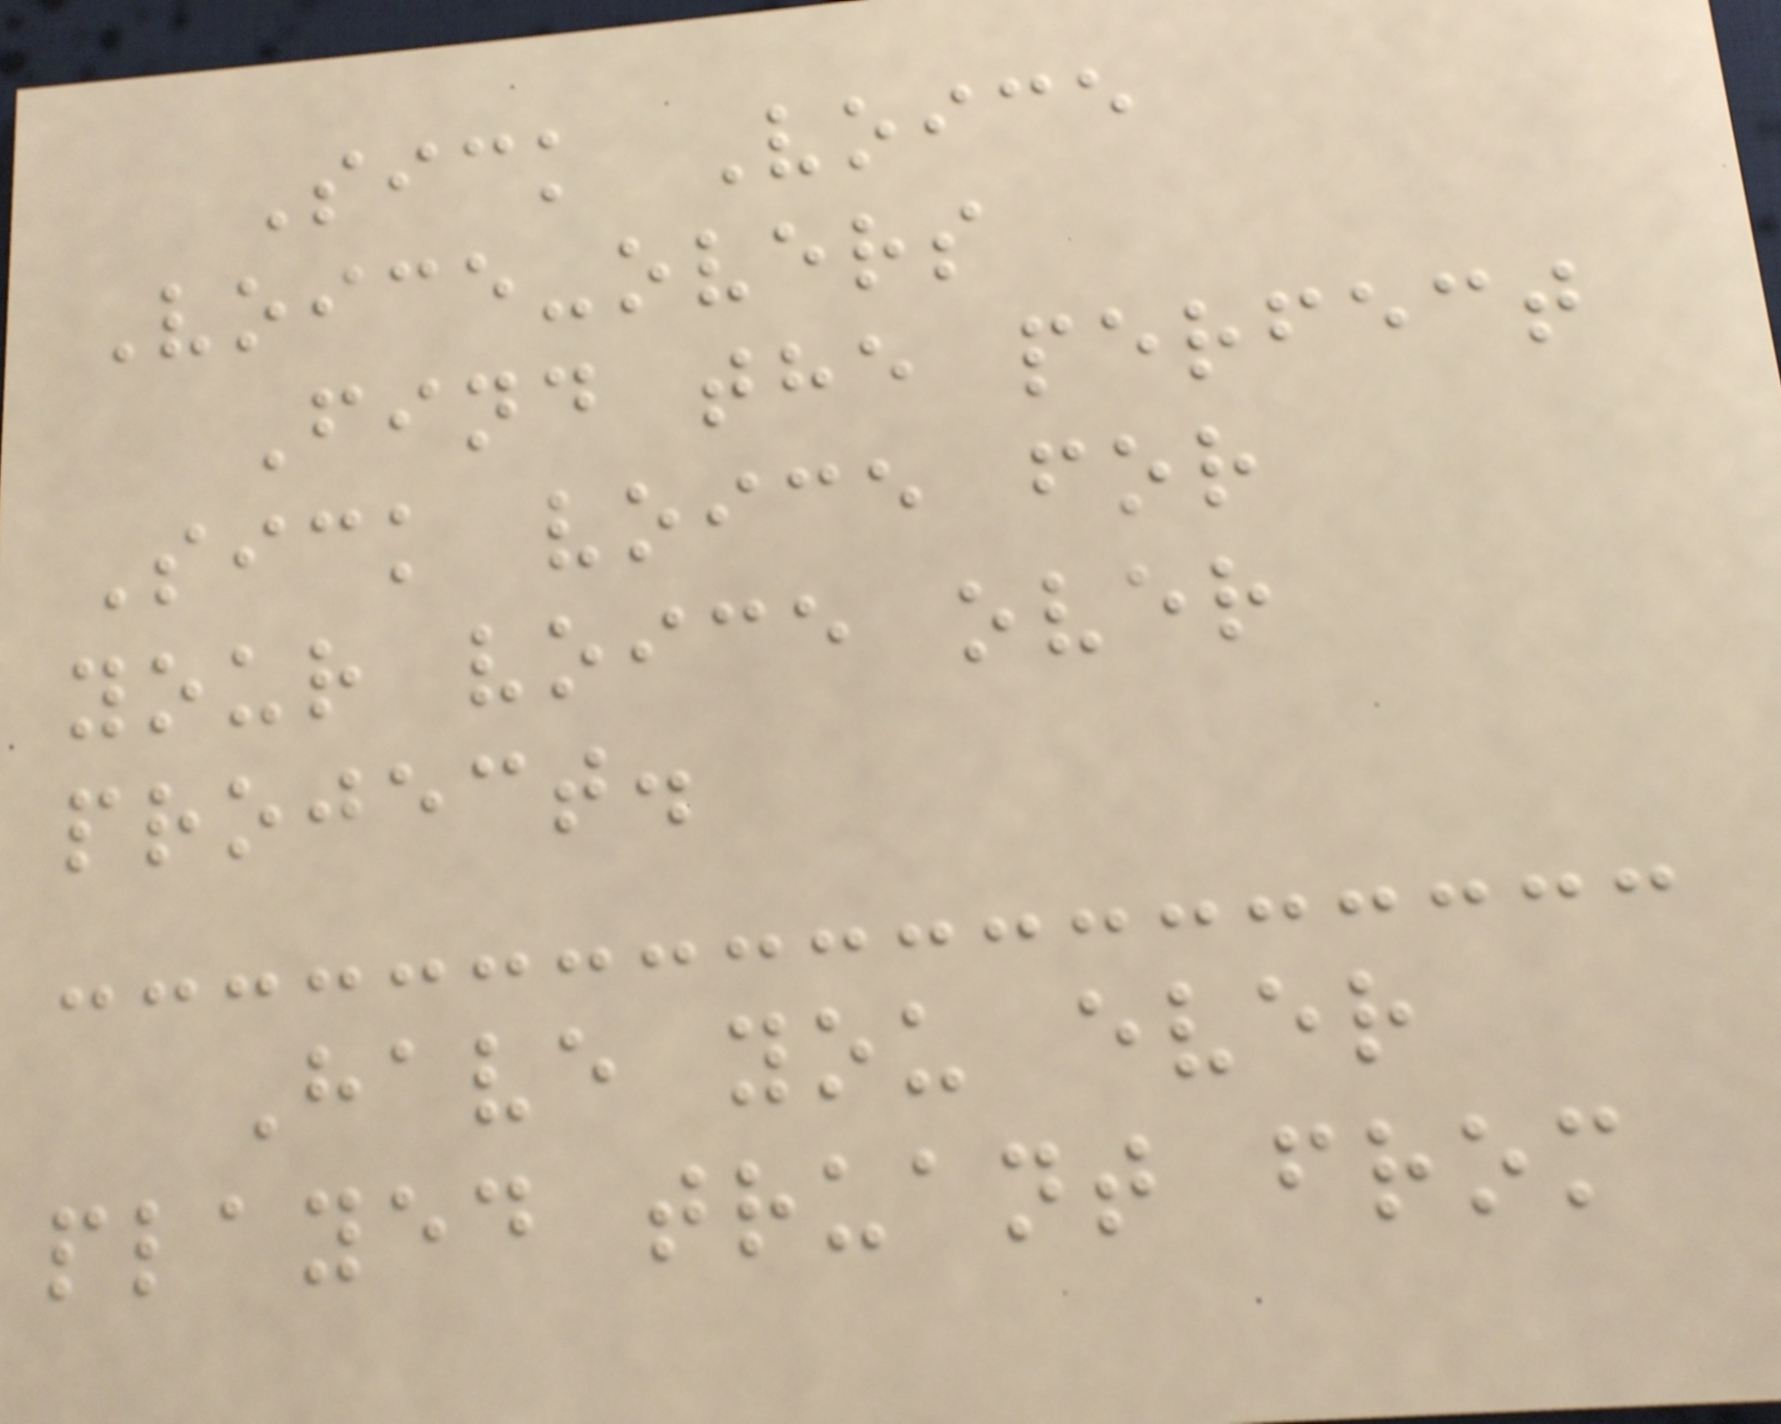Sick Voice
Voice-overs
Find the perfect
Sick voice for
your voice over
project.
Have you ever
played truant from
